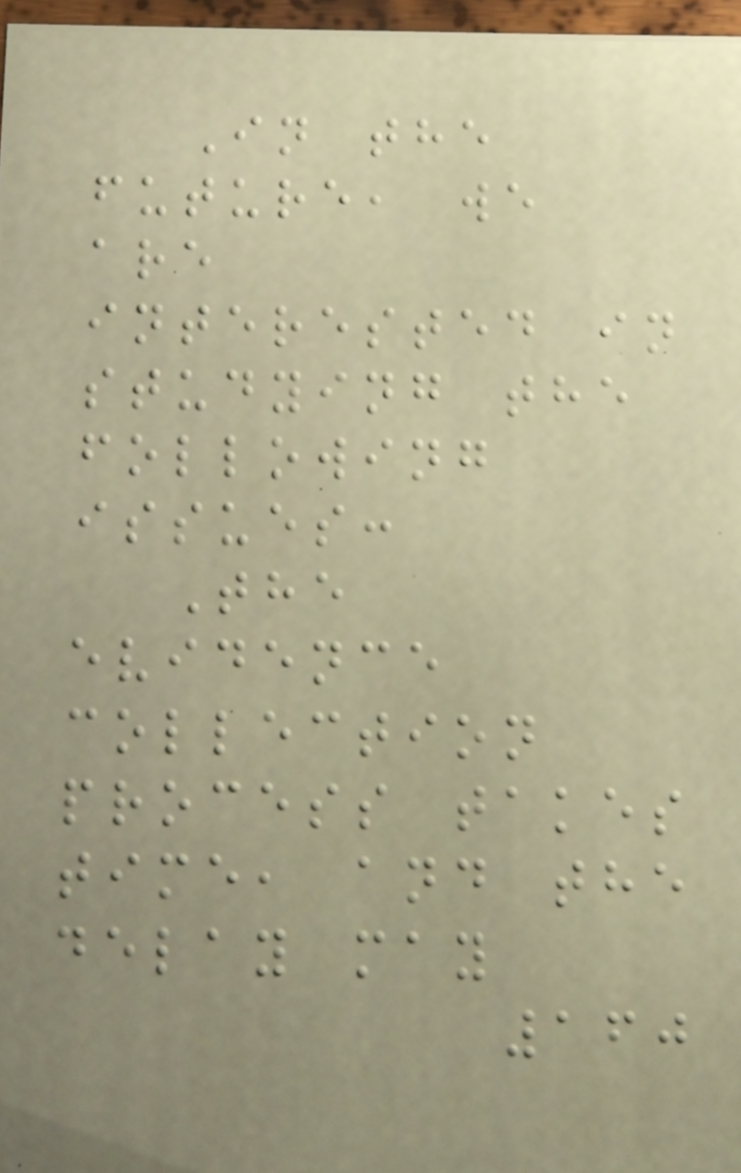In the
future, we
are
interested in
studying the
following
issues:
The
evidence
collection
process takes
time, and the
delay may
160
